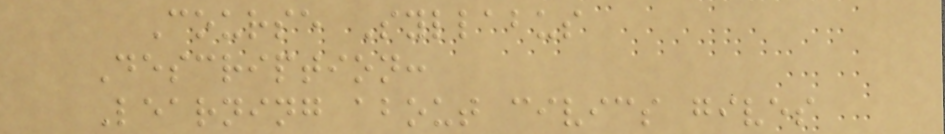Course Syllabus
Description:
Learning about civics gives
